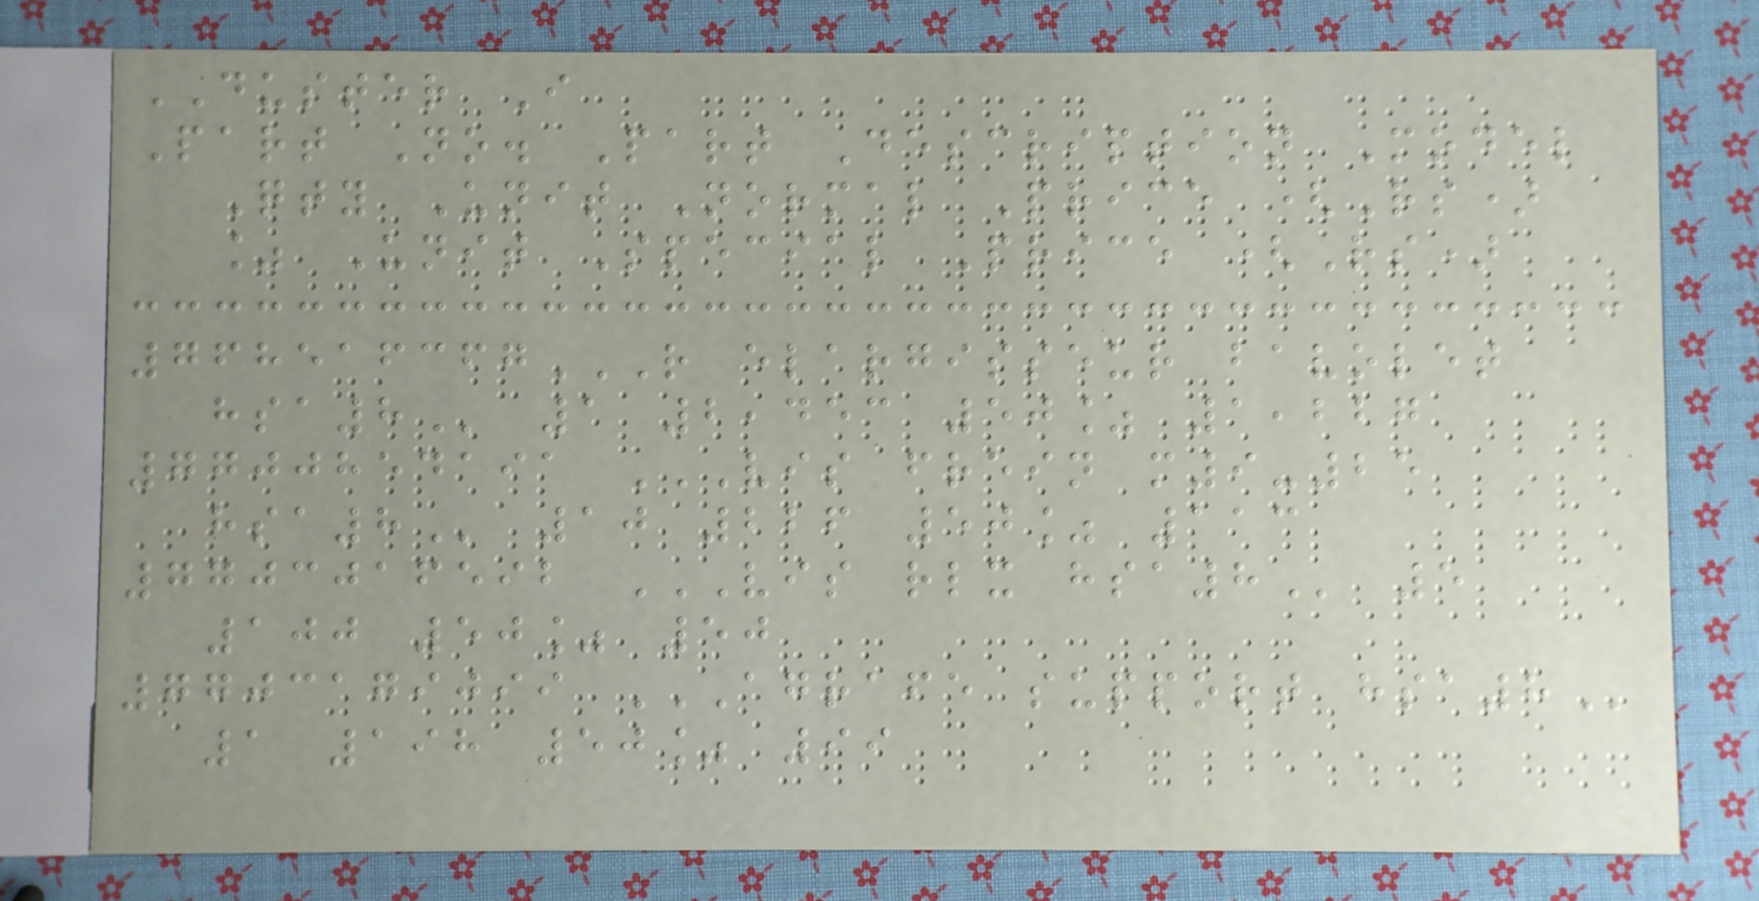DUSTER I
Part No. Part Description Model
Qty Unit Normal Price (Rs)
% Unit Special Price (Rs)
768516367R ELARGISSEUR BAVOLET
HSA8 1 2,453 50% 1,227
7700854191 VIS FREIN M9-25
HSA8 10 226 50% 113
7703016592 VIS RLX HSA8 5
100 50% 50
7703179099 AGRAFE SUPPORT HSA8
1 198 50% 99
